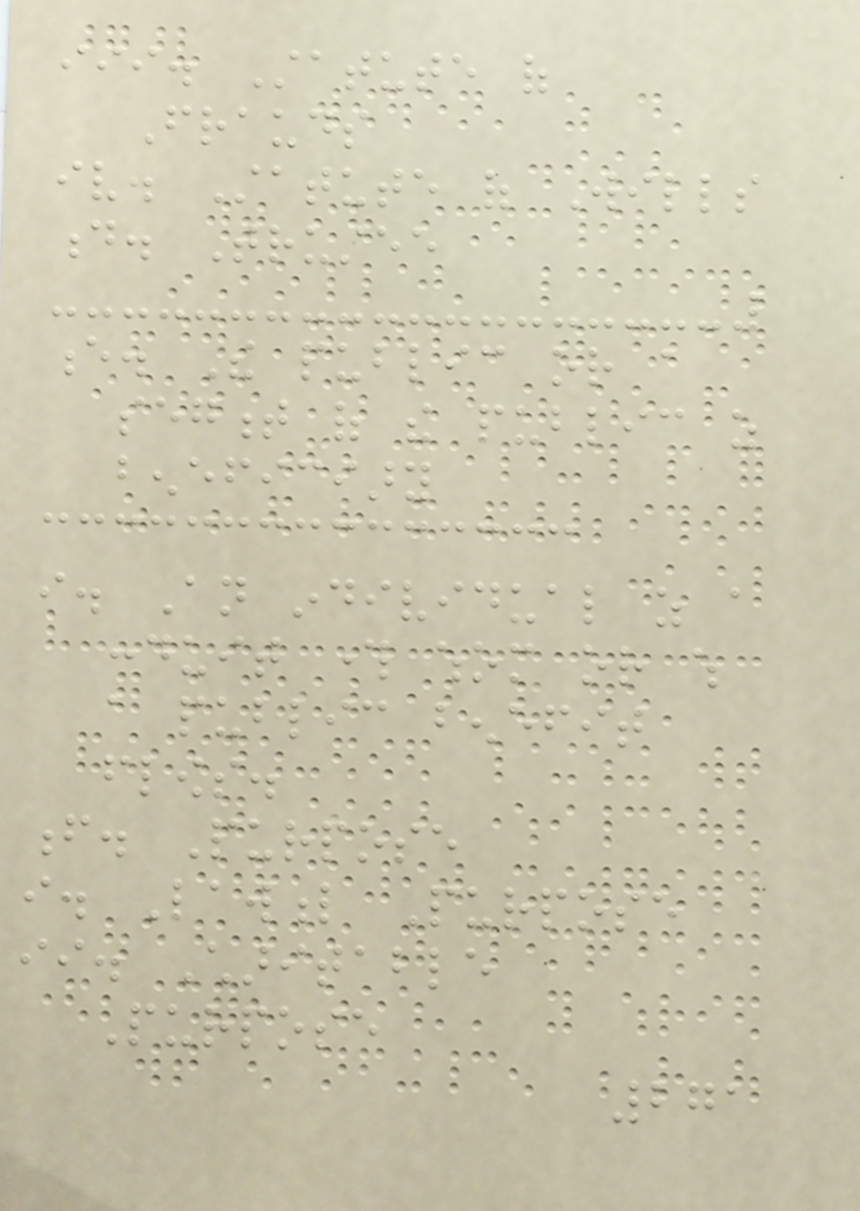iii. Statute of
Frauds
iv. Statute of Wills
d. Trustee
e. The public or a
segment of the public as
beneficiary
i. An individual as a
conduit through whom or which
a public benefit
flows.
f. Purpose
i. Lawful Purpose
ii. Charitable
Purpose
271
